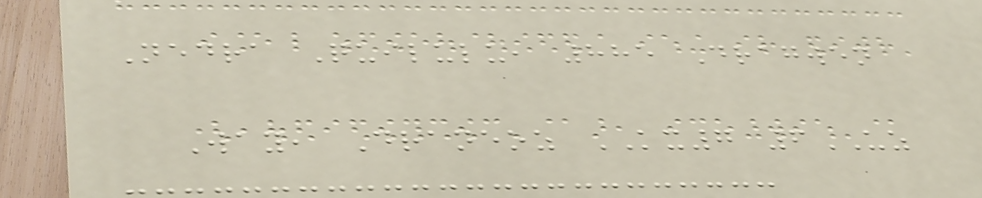Nedra Quilulu, 885 Dragwen
Way, Draneoz KX7 6UZ
